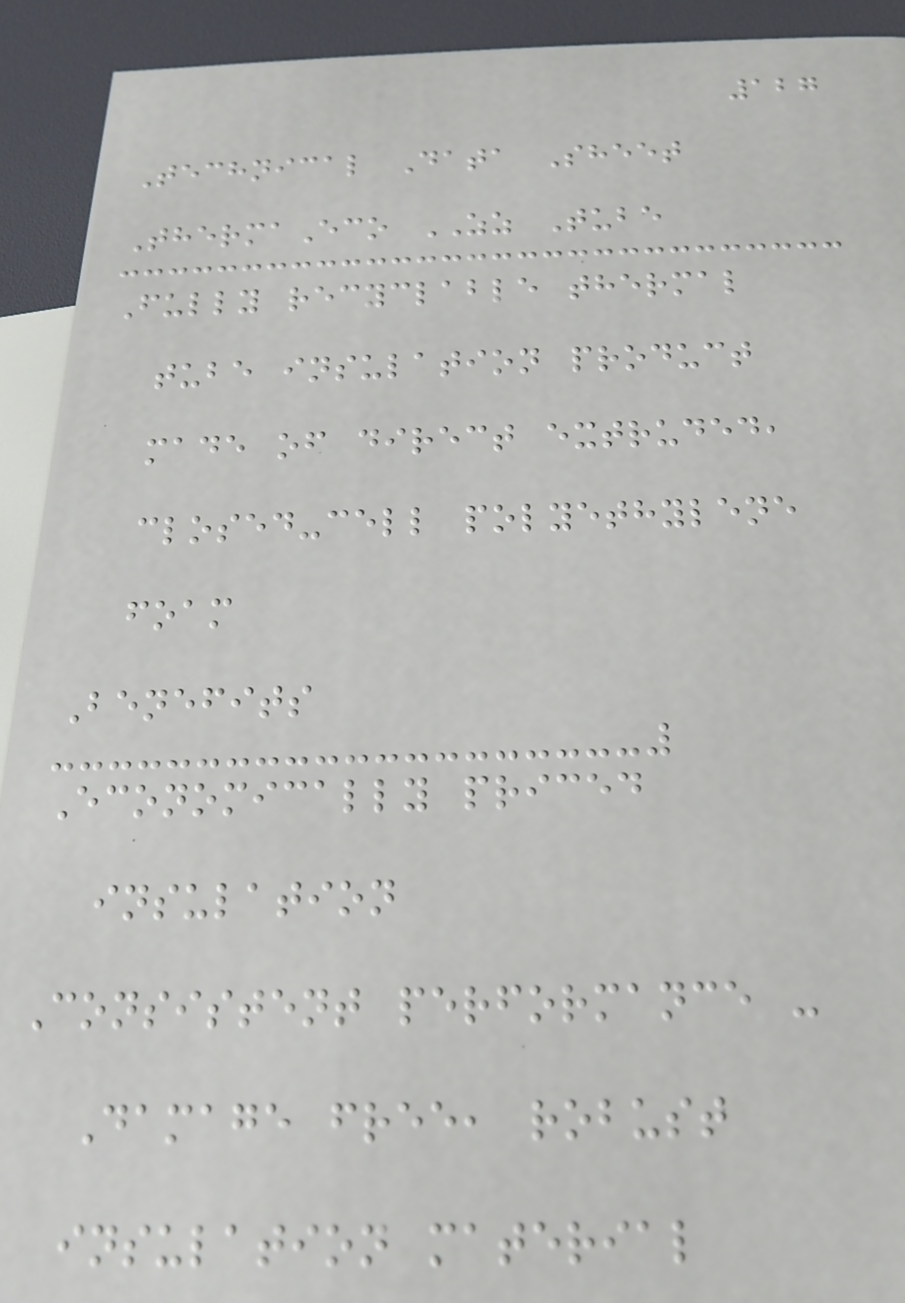127
Technical Data Sheet
ThermaEco ZZ Tube
Fully recyclable thermal
tube insulation product
made of direct extruded,
closed-cell polyethylene
foam
Benefits
Economically priced
insulation
Consistent performance -
Damage free, robust
insulation material
